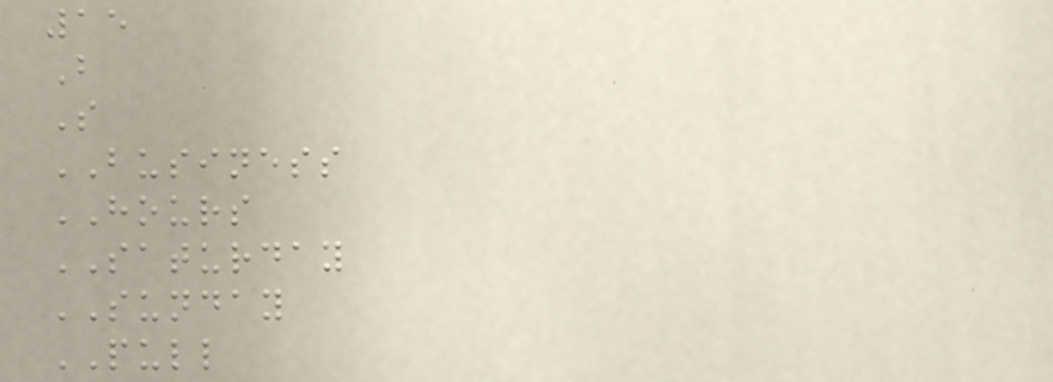15
B
S
BUSINESS
HOURS
SATURDAY
SUNDAY
PULL
